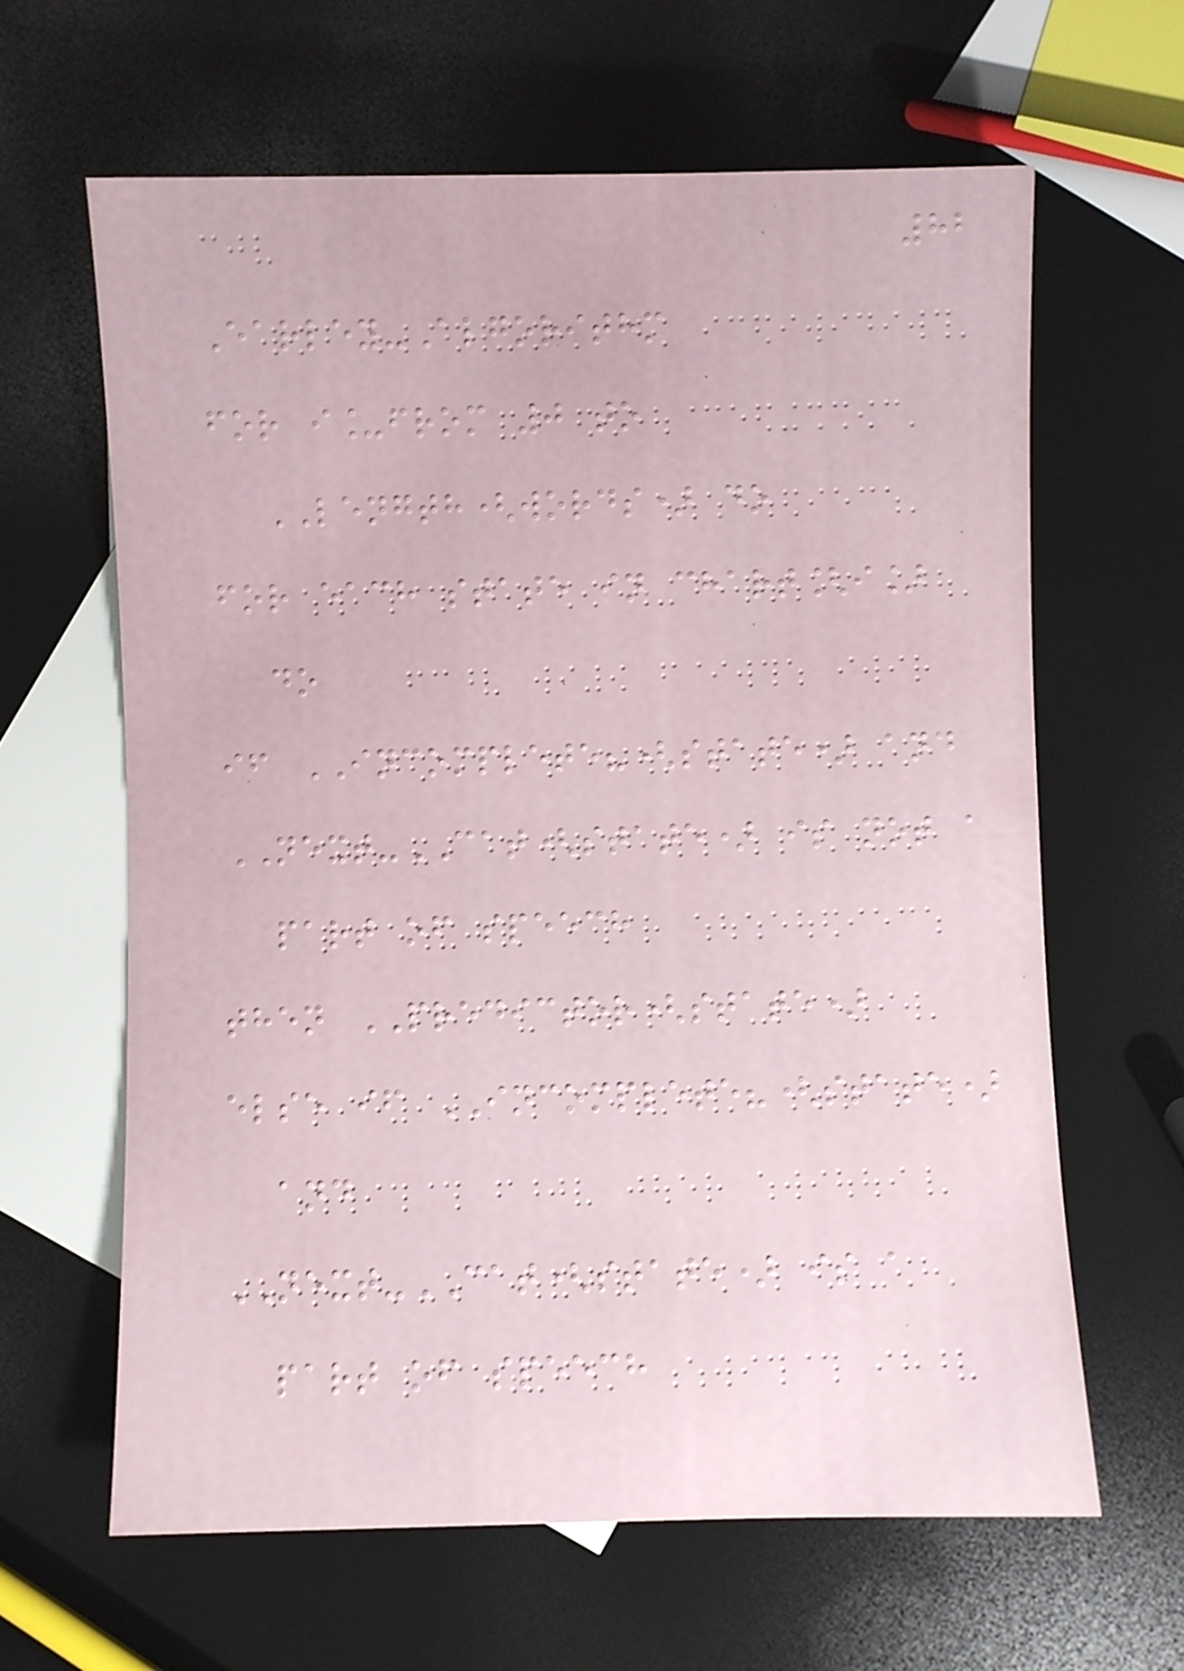82
Earley-Algorithm
for i_from 0 to
LENGTH(words) do
for each state in chart[i]
do
if INCOMPLETE?(state) and
NEXT-CAT(state) is not a
part of speech
then PREDICTOR(state)
else if INCOMPLETE?(state)
and
NEXT-CAT(state) is a
part of speech
